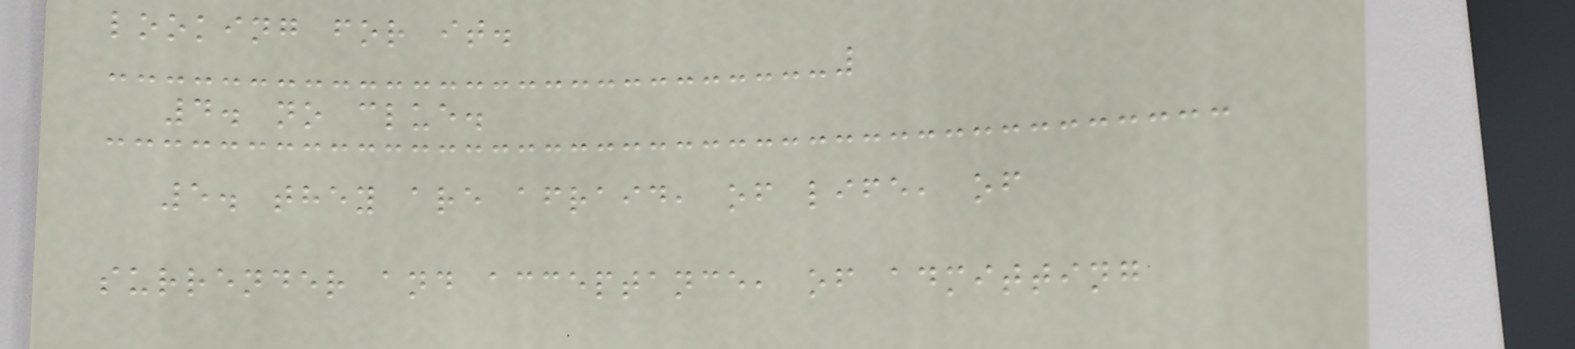looking for it.
4. no clue.
5. they are afraid, of life, of
surrender and acceptance, of admitting
